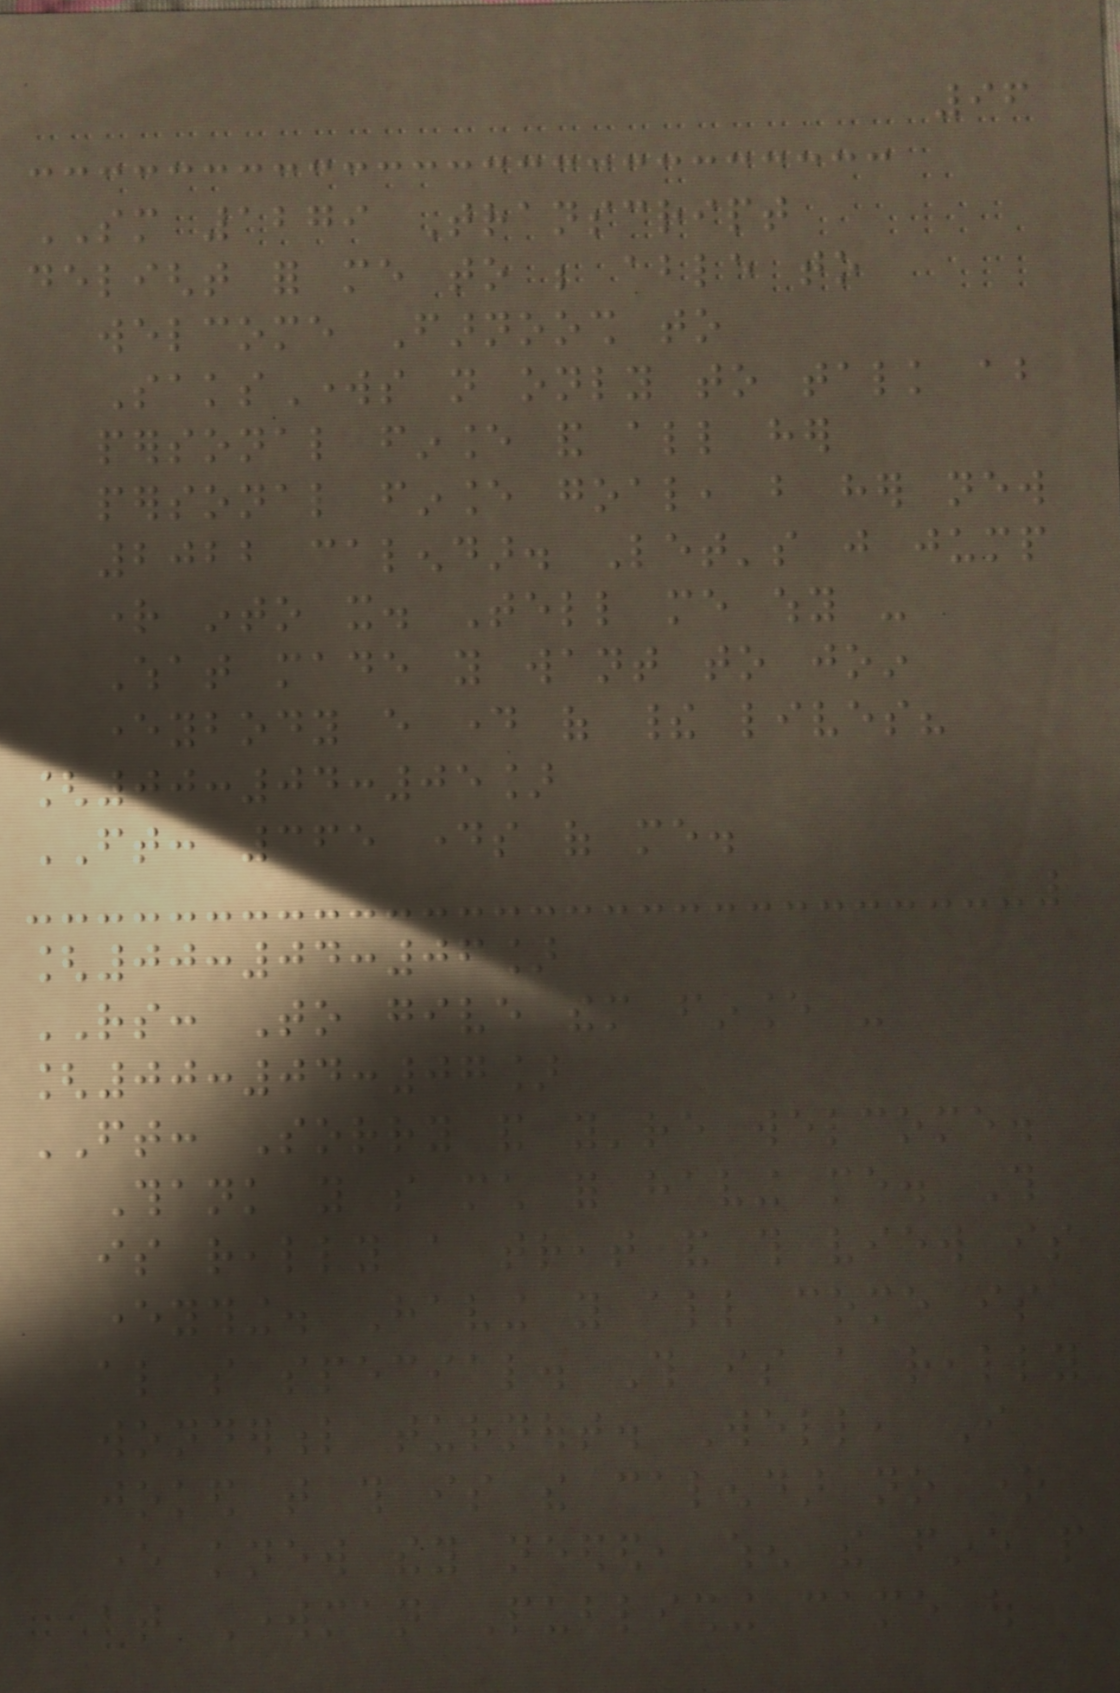96
SM 1279 Transcript
delight for me to be able to
welcome Farnoosh to
SaksWorks not only to talk about
personal finance and all her
personal finance goal, but her new
2022 calendar. Let's just jump
right into it. Tell me why -
What made you want to join
everybody every day of their lives?
[00:04:05]
FT: 365 days of me.
[00:04:06]
RS: To give them finance -
[00:04:07]
FT: Sorry and you're welcome.
Thank you so much for having me. This
is really a treat and this view is
everything. Having you all come is
also so special. This is a really
wonderful turnout. Well, I
joked that this is the calendar no one
ever knew they needed, when the fine people
at Workman Publishing came out
